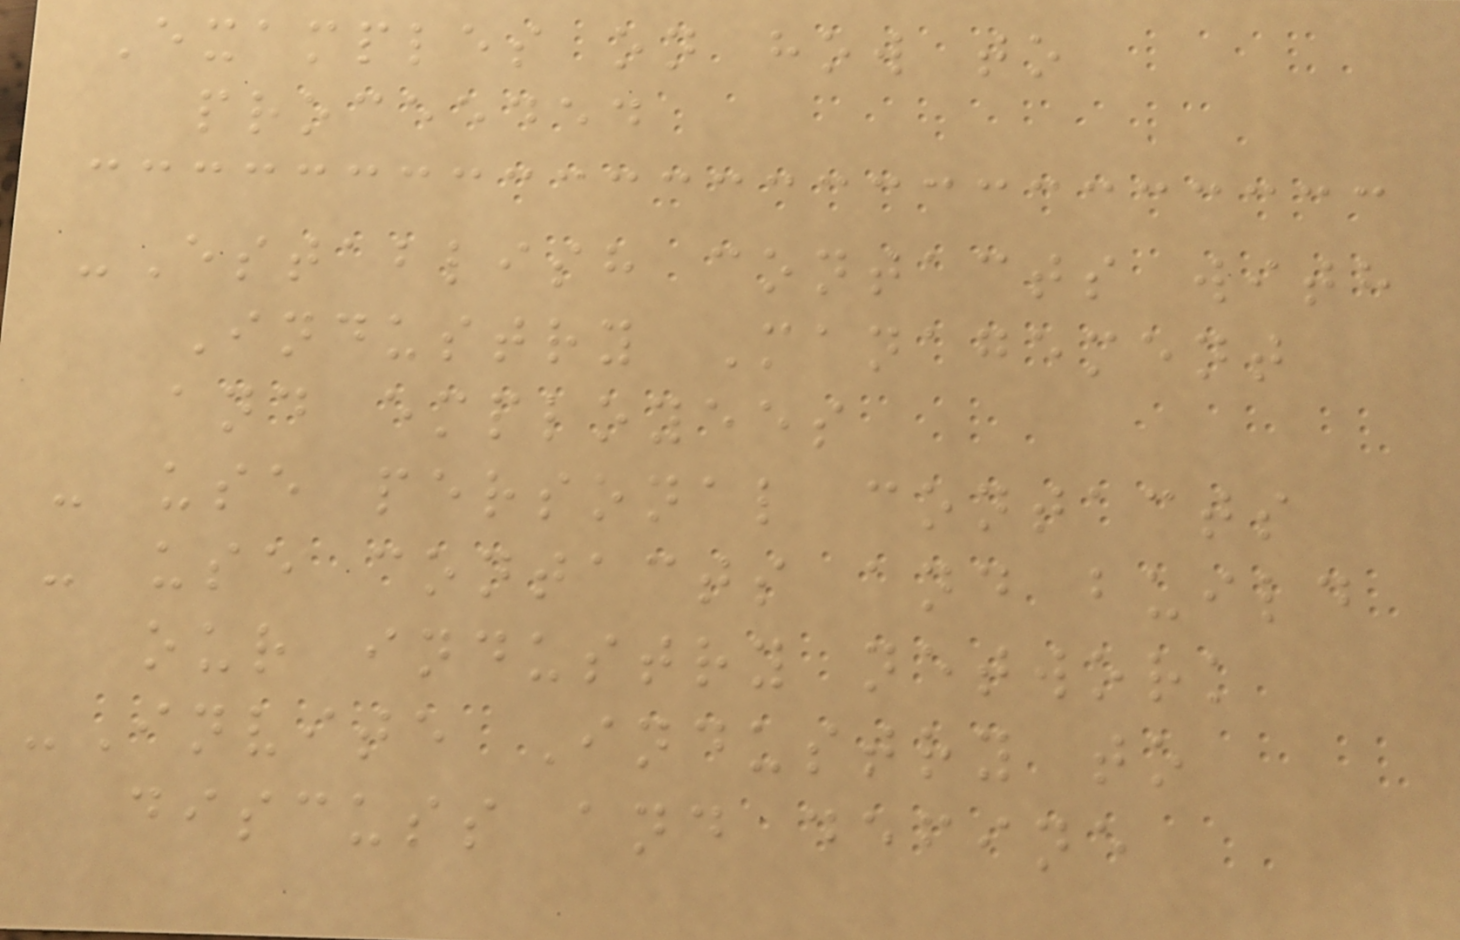Examples on how to
proceeded
-Establish contacts with
Industry Management
and employees
- use personal contacts
- use contacts and build
our industry network
-Invite Industry to
discuss and define
